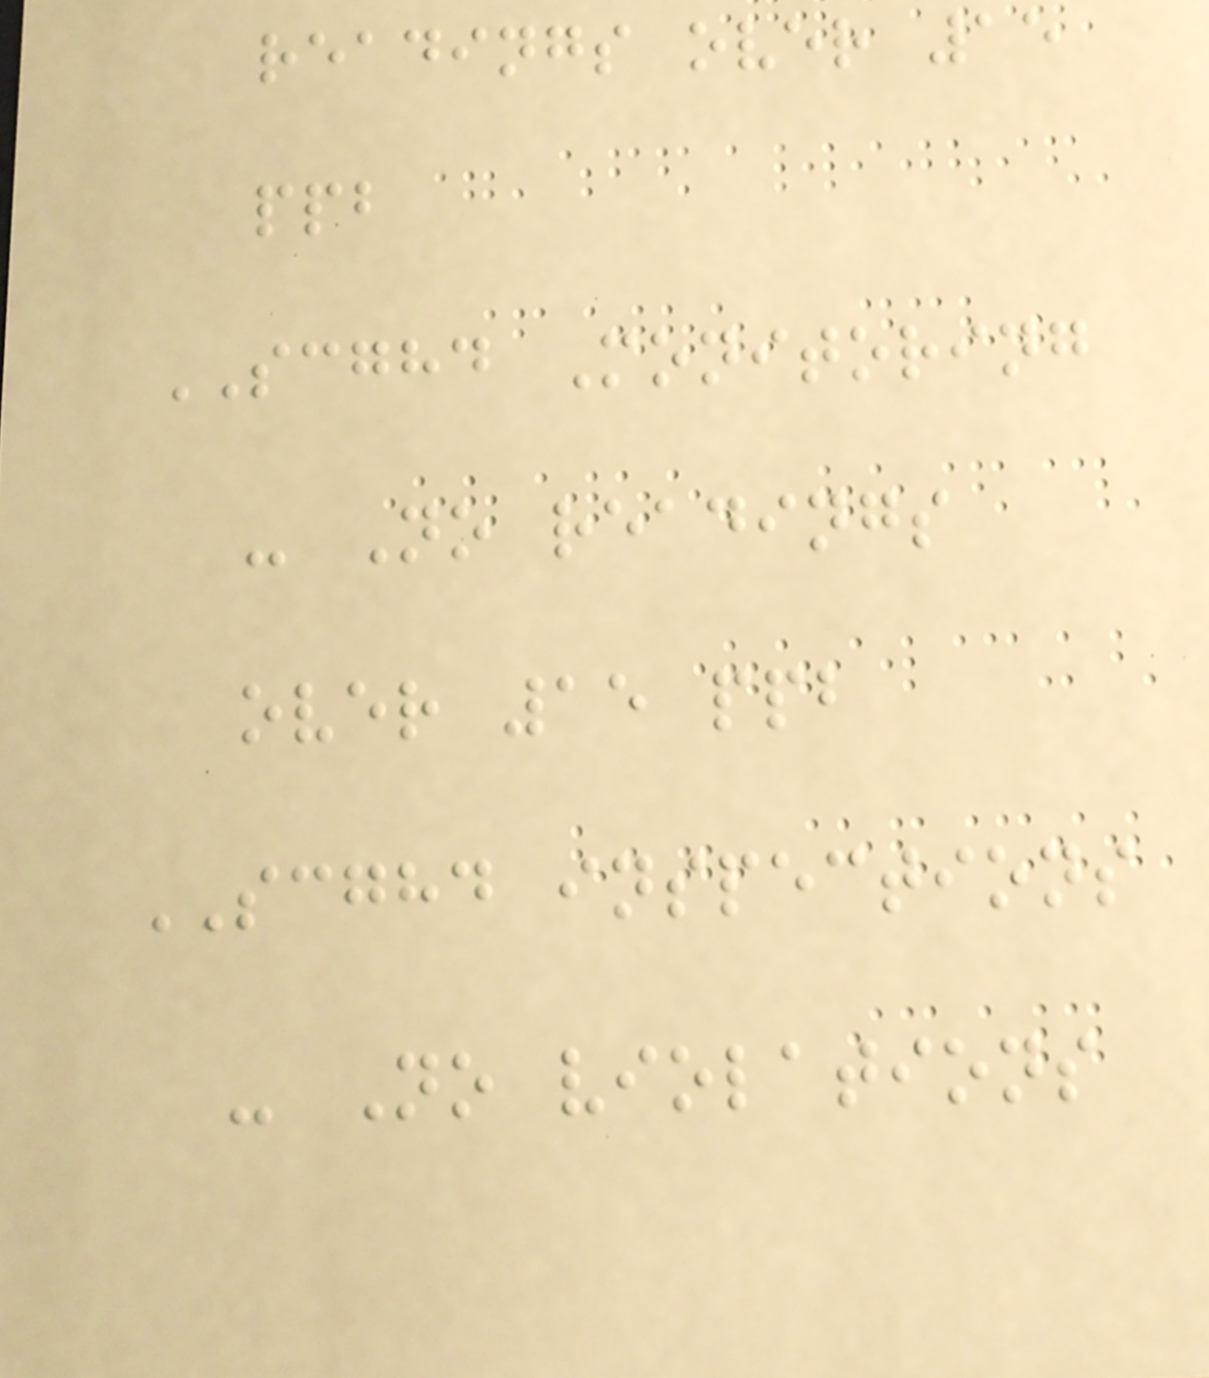readings over 15
ppb
SCGHD Monitoring
- No readings
over 15 ppb
SCGHD inspections
- No violations
